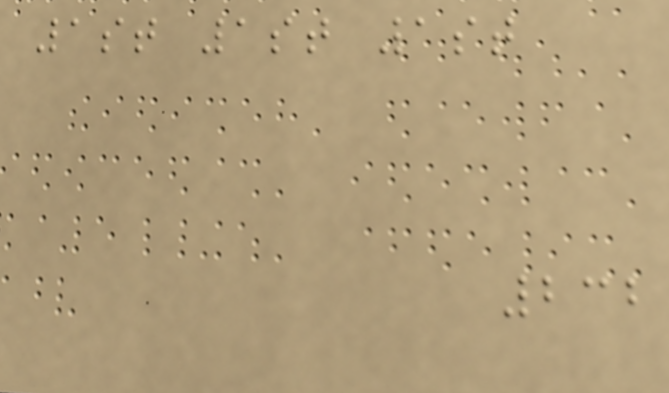1st 1st 1st
232
